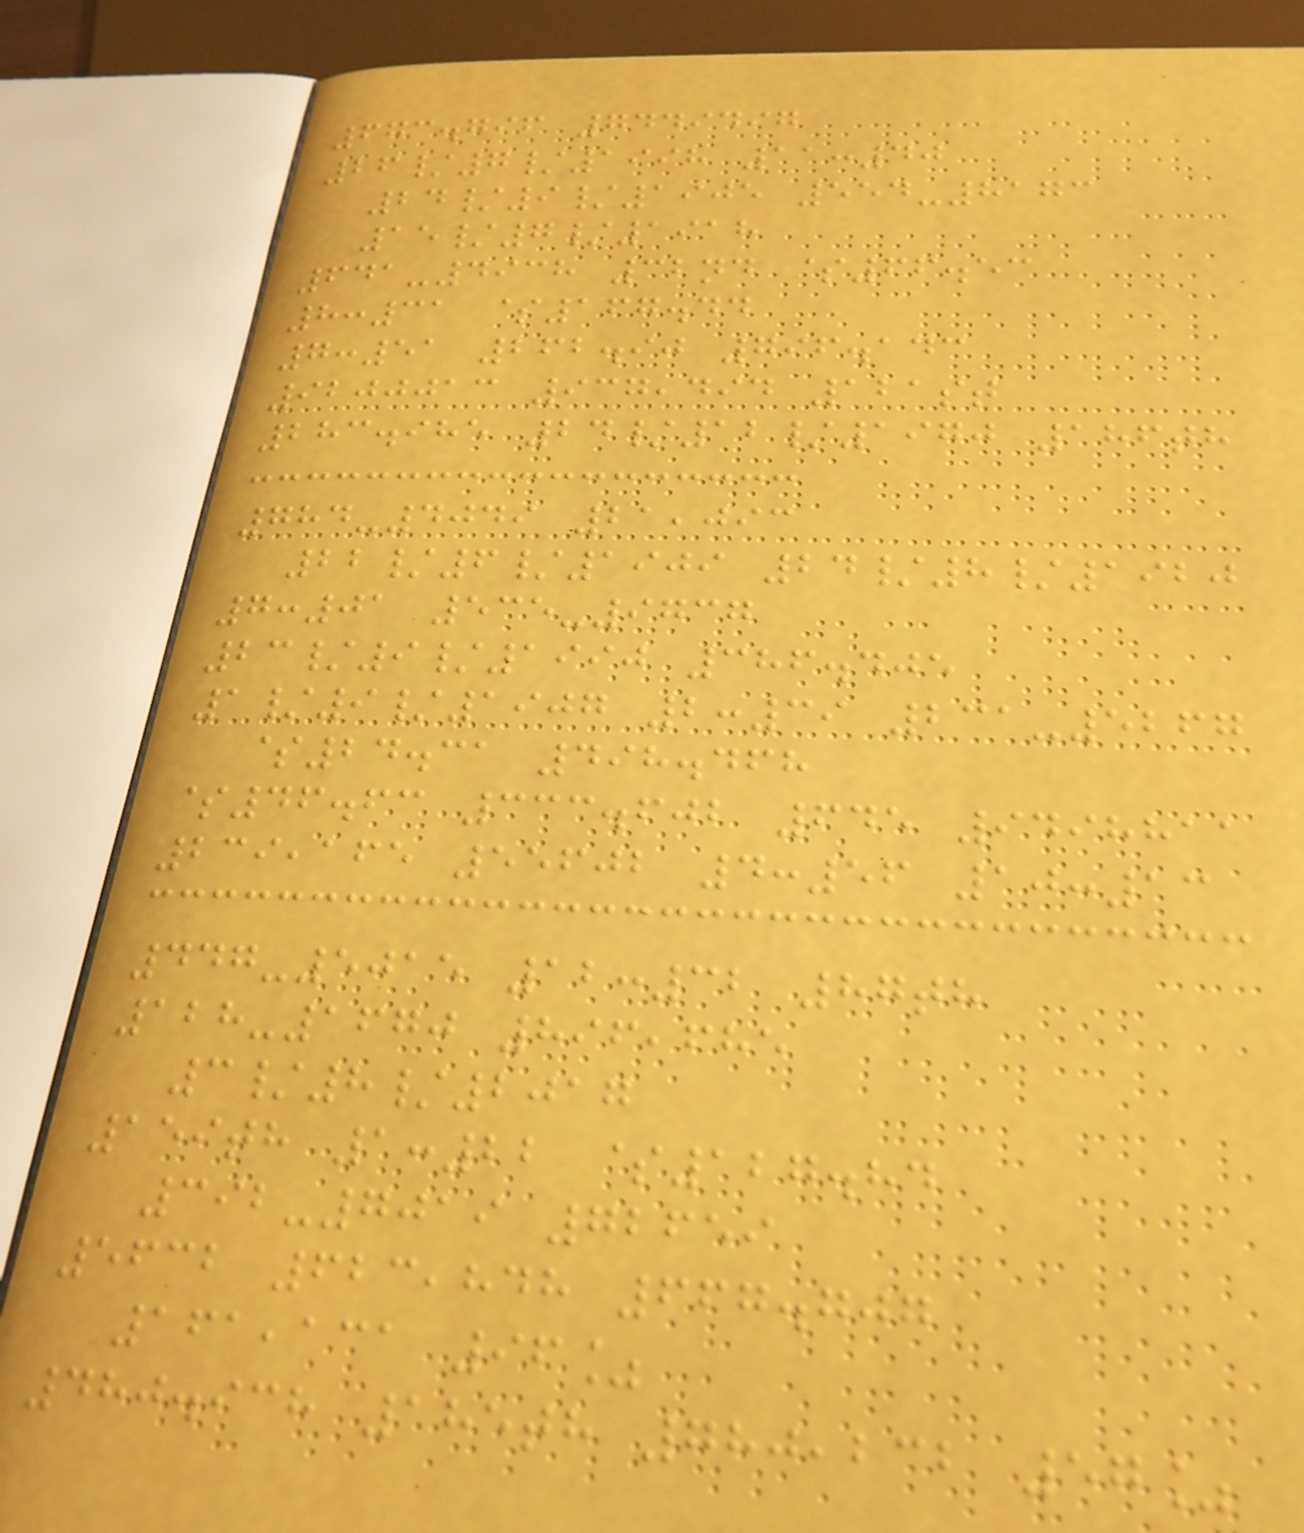673.796 7449497
26/7/1998 11:40
24/9/1905 554-8173
15/7/1918
641-4938 32nd $66.53
8:31 $167.44
7:51 262.90 796.143
9200013 937,494 121st
283.985 24/12/1970 186th
784-4049 21,093
22/6/1909 24/8/1920
7:01 535-9737
23/9/1990 386.405
1/9/1907 2:39 231-5267
$24.31 498.468
$46.63 333.602 645 9498811
239,165 55602 4:56 10:13
447-5015 12:32 87th
128-1670 896,685
3/8/2017
159th 1:22 $127.84
392-7019 72659
5632 623,848 667.707
161,131 96%
480.938 185th 780,232 57%
